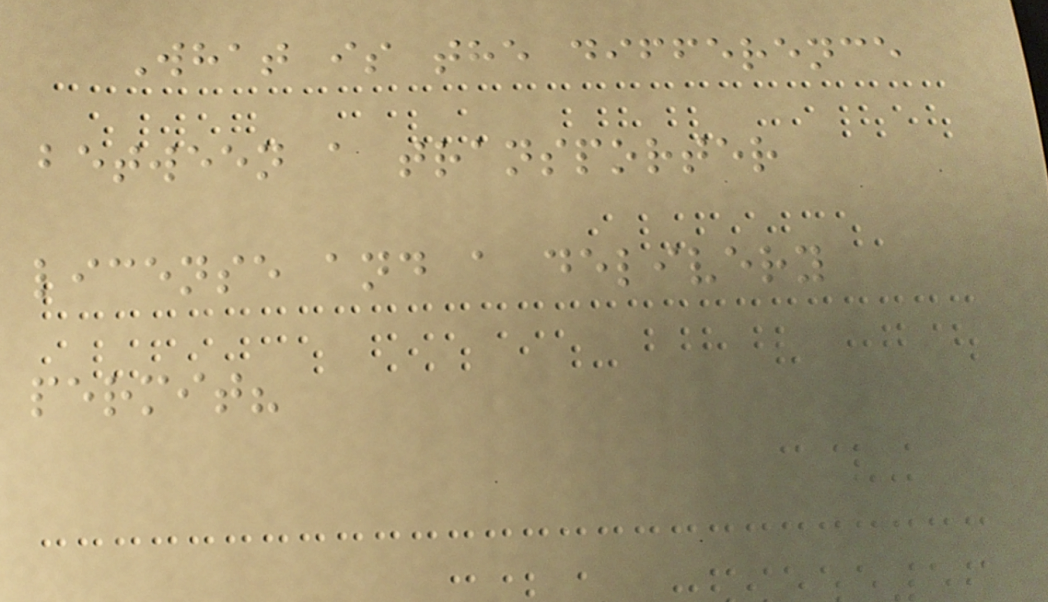What is the difference
between a transporter
license and a delivery
permit?
